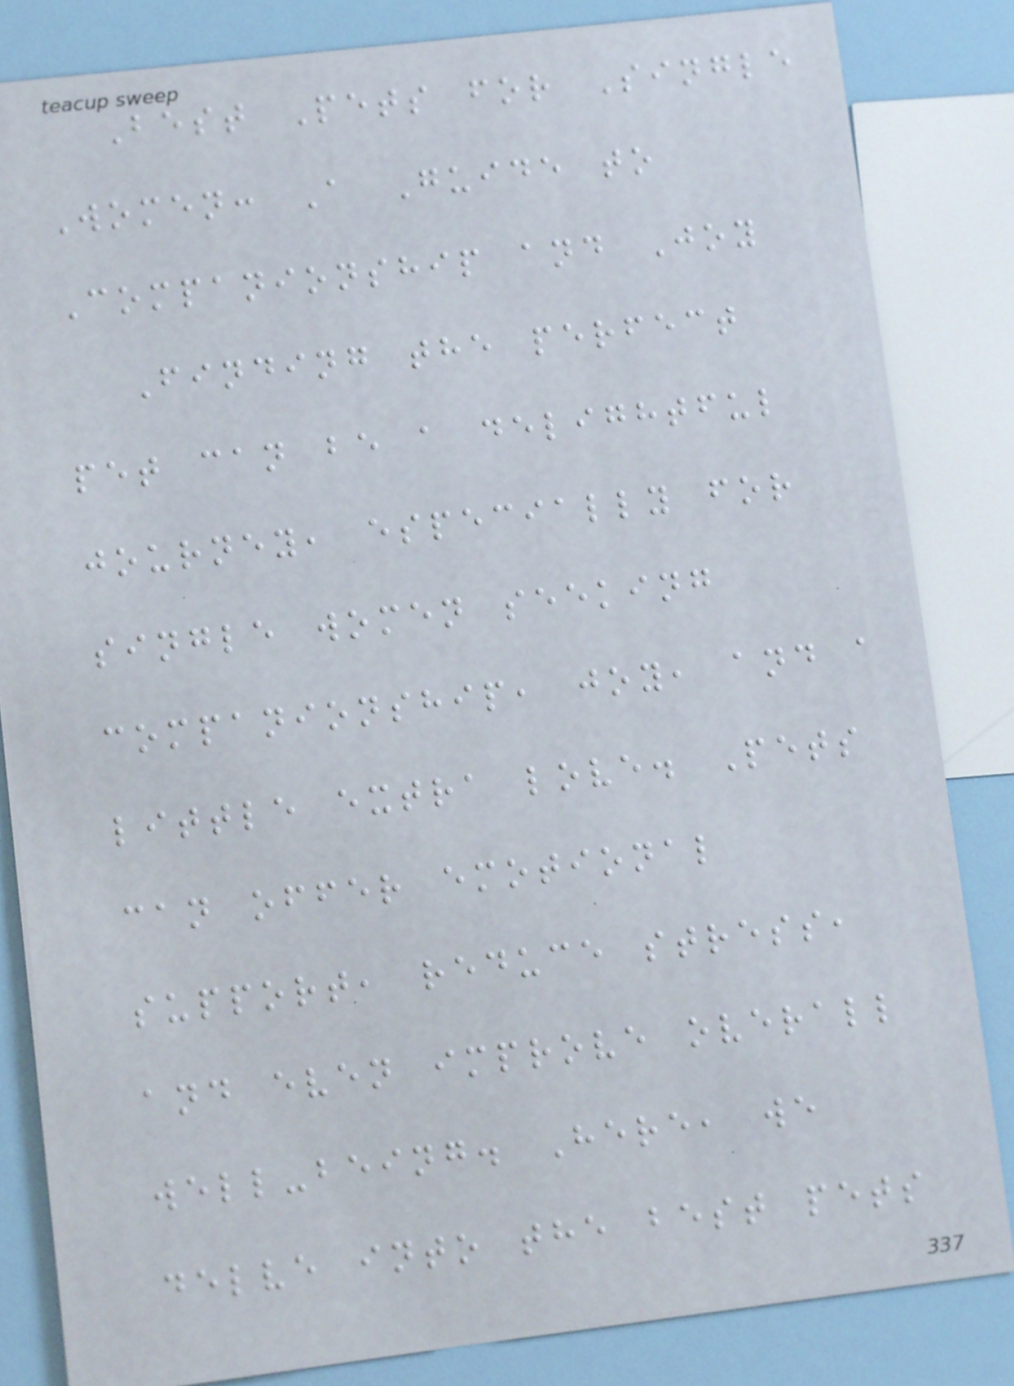Best Pets for Single
Women: A Guide to
Companionship and Joy
Finding the perfect
pet can be a delightful
journey, especially for
single women seeking
companionship, joy, and a
little extra love. Pets
can offer emotional
support, reduce stress,
and even improve overall
well-being. Here, we
delve into the best pets
